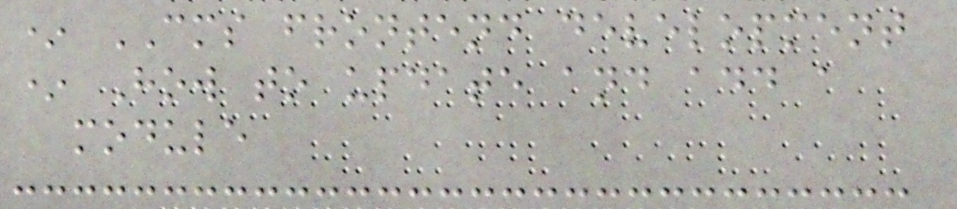* CMS frontend development
* How to update and add a
module
